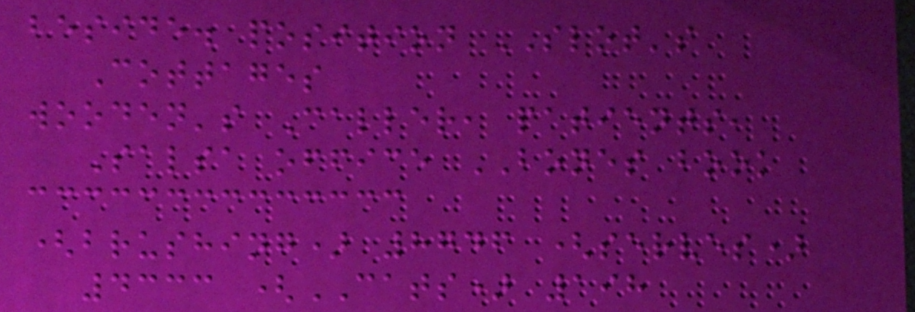beside. position SLOT's
Cottages
wooden's Caller, patients,
Salsa office BONES book
(brushing) 8746 (serves)
4333 (CATS) 198
